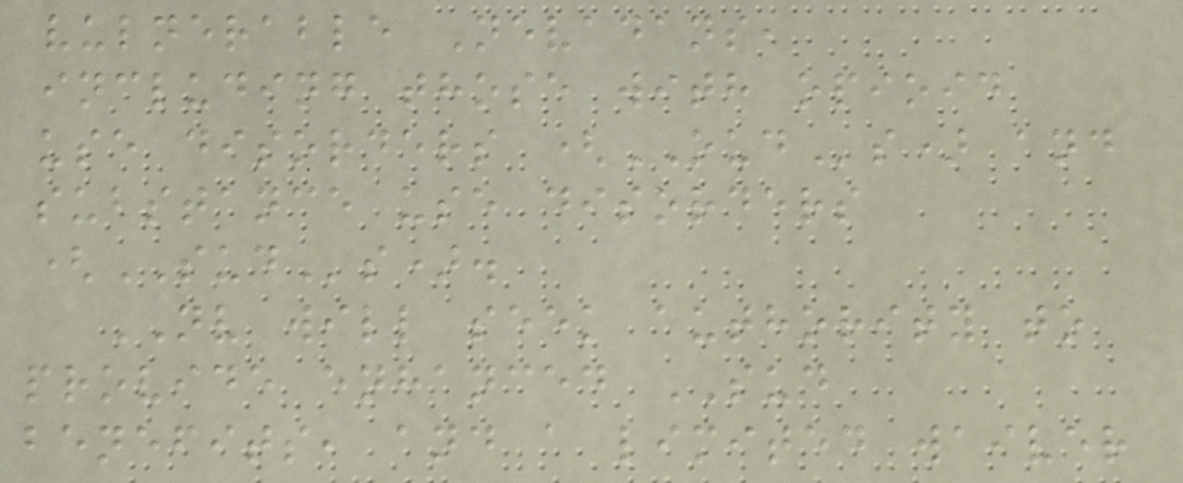vulnerable Nevadans,
including those with opioid
use disorders (OUDs) and
substance use disorders
(SUDs).
NV will seek authority to
provide enhanced SUD
benefits, and a limited waiver
